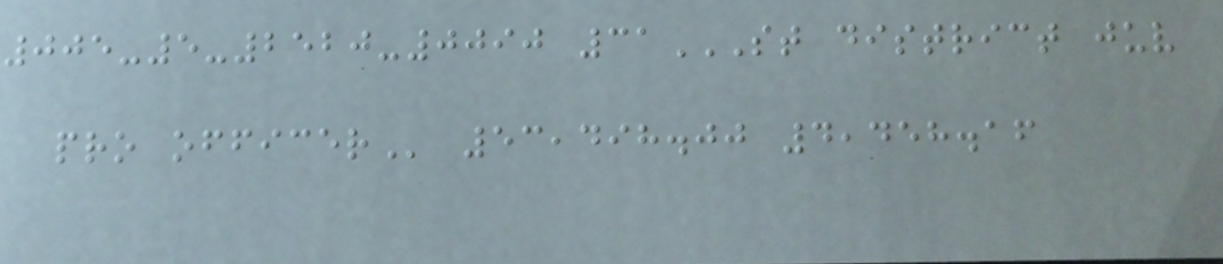005-5-2520-0090 31ST DISTRICT JUV
PRO OFFICER 53,498.00 4,458.16
